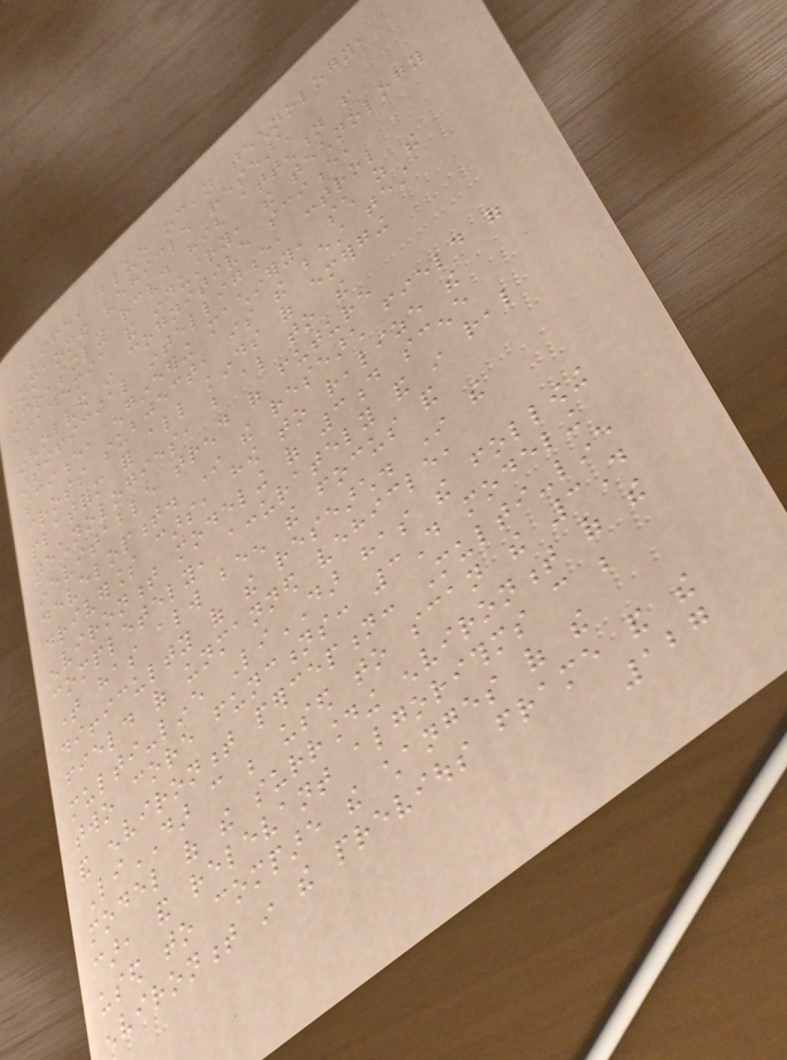life, blue ocean technology,
unmanned vehicle research
increasingly received high attention from
academia and industry, the technology
involved in cognitive science,
artificial intelligence, control
science, engineering machinery, such as the
cross subject, is the best test
platform for all kinds of emerging
technologies, but also to the
inevitable trend of future
development. In the research field of
driverless cars, how to realize the
environment modeling of 3d scene
completely, accurately and in real
time has always been the focus and
difficulty of the research. In the
field of unmanned vehicle,
multi-line LiDAR has the following
two core functions: 3D modeling
and environment perception: Multi-line
LiDAR can be used to scan the 3D
model of the surrounding environment of the
car, and relevant algorithms can be
used to compare the changes of the
environment in the previous frame and the
127
